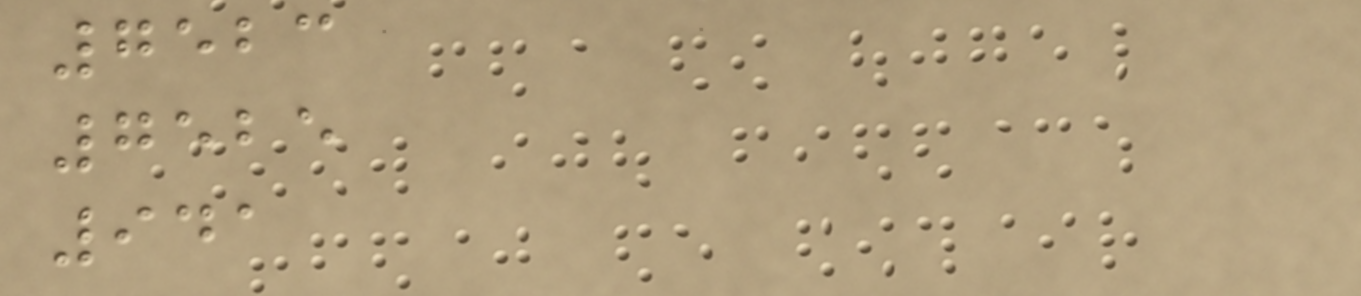7523
7525
941
